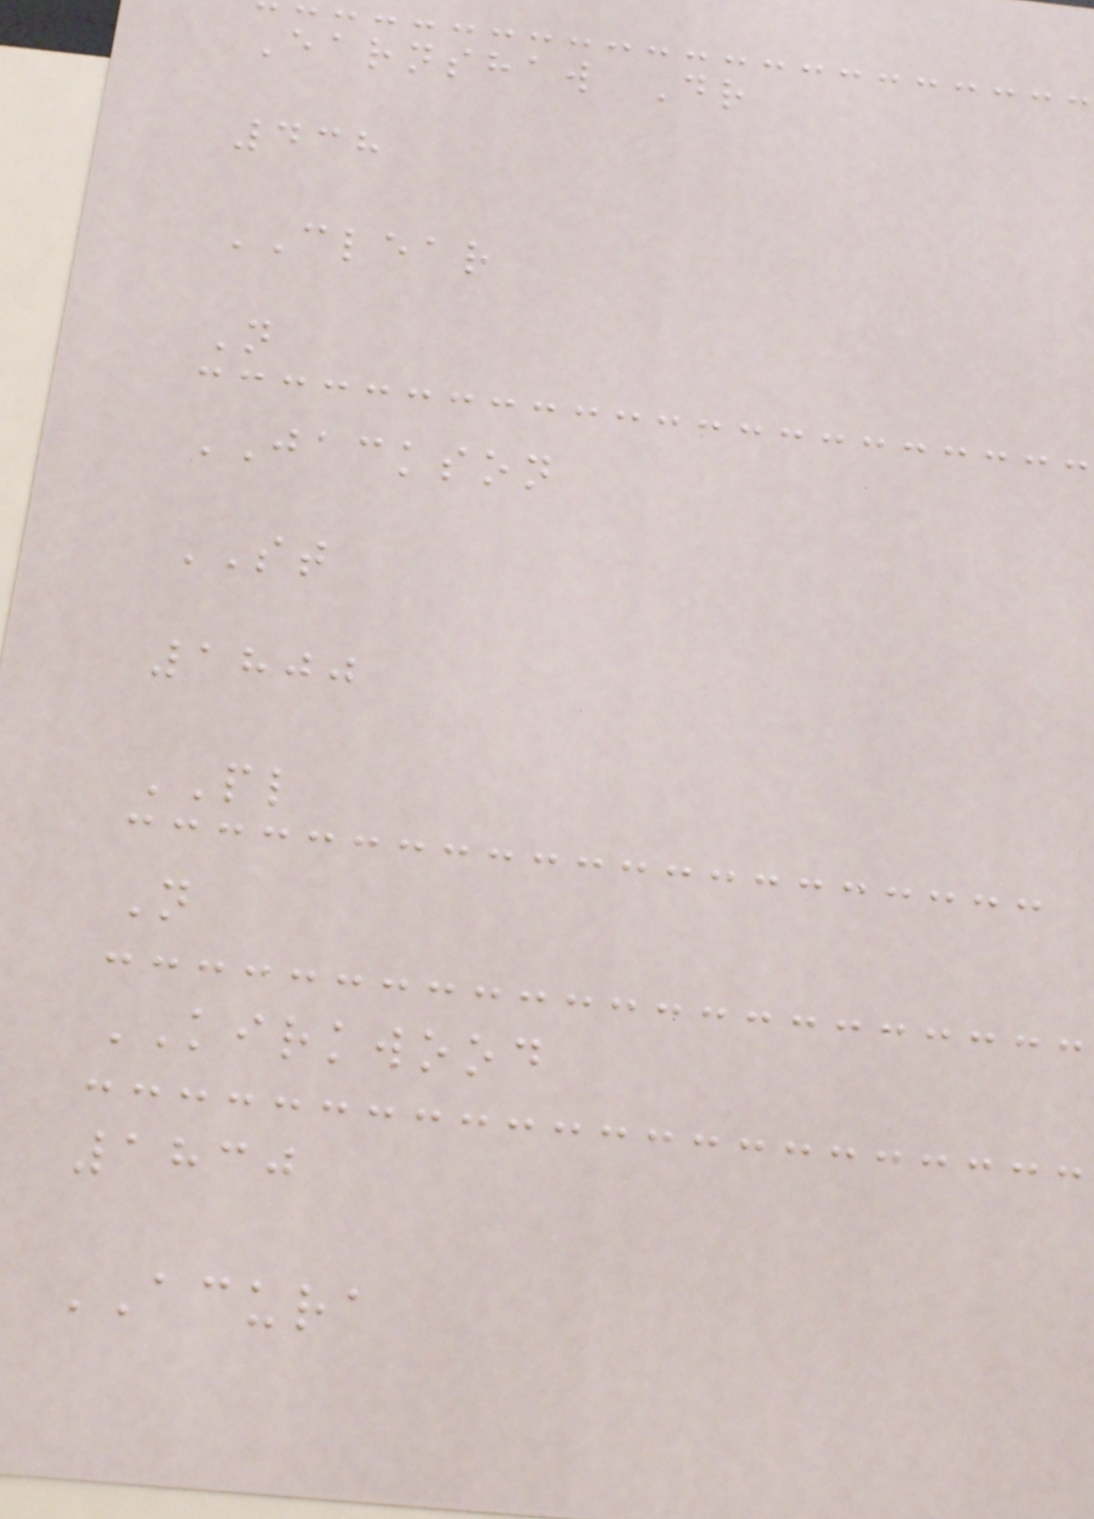Earnshaw Dr
438
CLEAR
N
JACKSON
ST
1800
PL
N
KIRKWOOD
1830
ACURA
